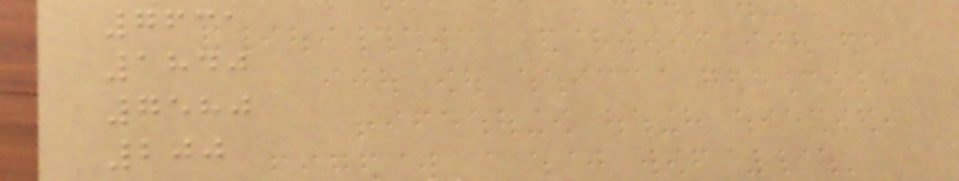7631
1840
7580
200
